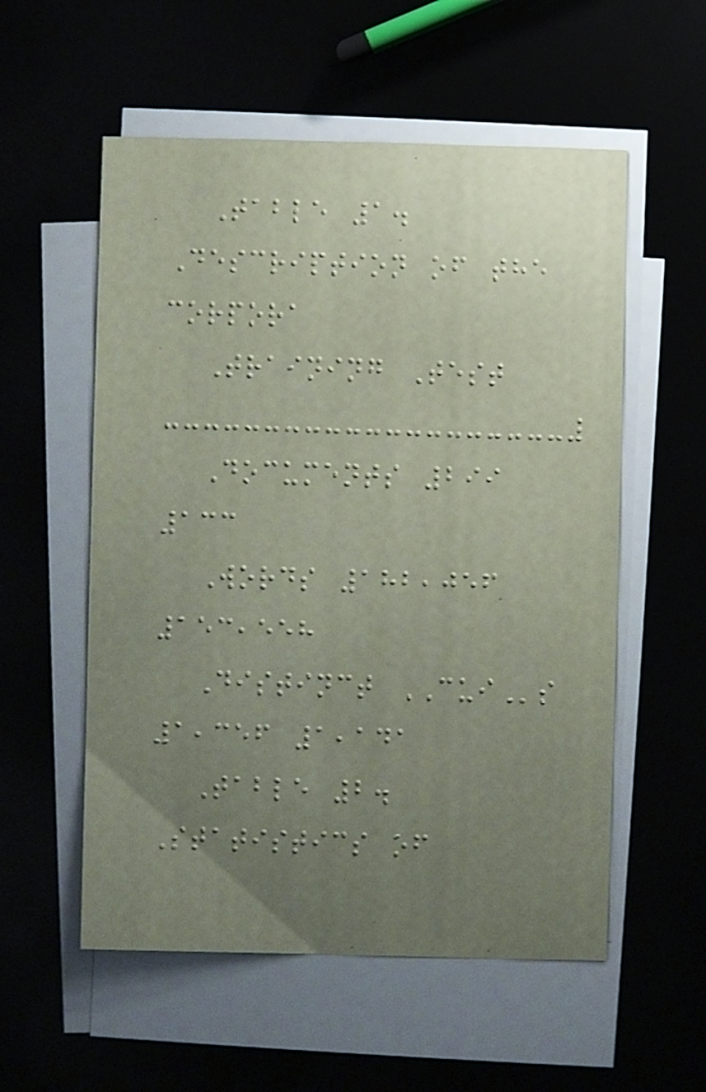Table 1.
Description of the
corpora
Training Test
Documents 299
133
Words 182,056
153,558
Distinct CUIs
1,356 1,141
Table 2.
Statistics of
